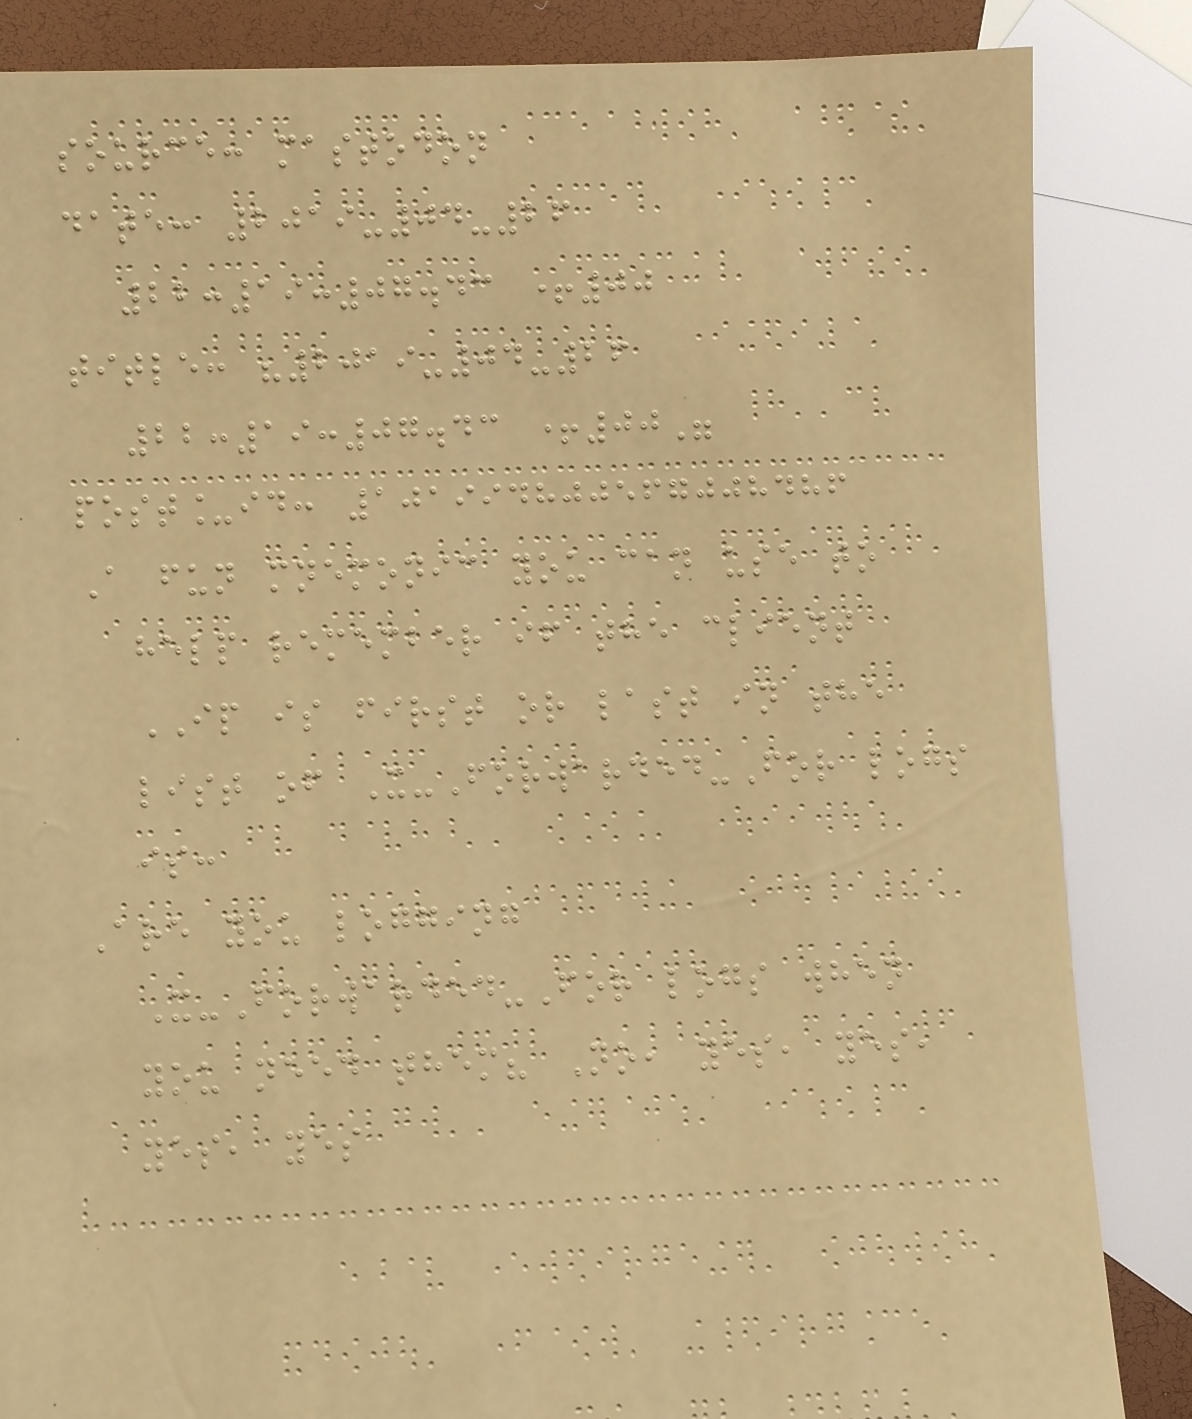source: mastodon
date: 2019-04-26
22:19:07.43 +00
title: "2019-04-26
22:19:07.43 +00"
post_id: 101994800567008486
A fun mnemonic you can use to
help remember if the client
IP is first or last in the
list of X-Forwarded-For logs
is:
Are you logging
X-Forwarded-For logs when
you need them? No, yes, yes,
yes, yes
